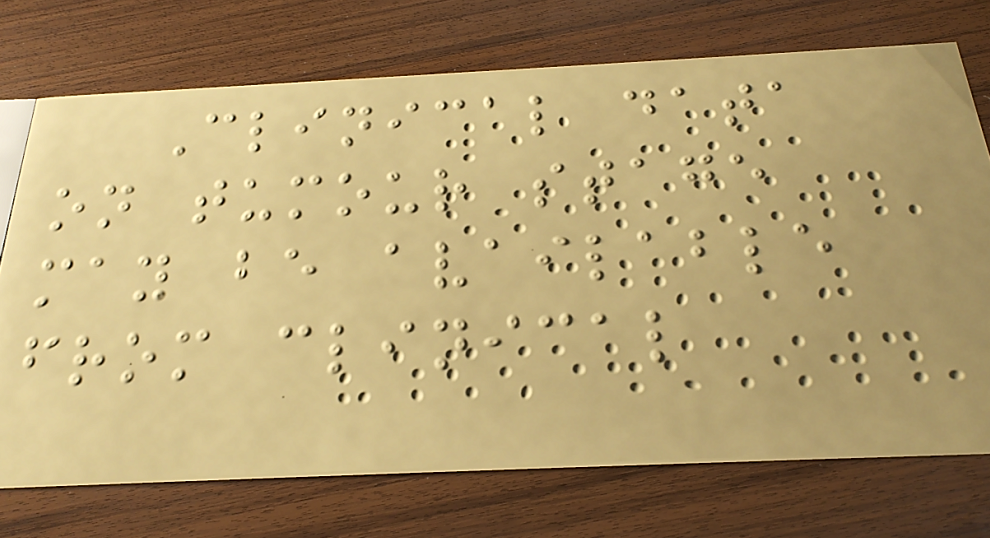Clinical data
on tumour stage
may be available
from clinical
